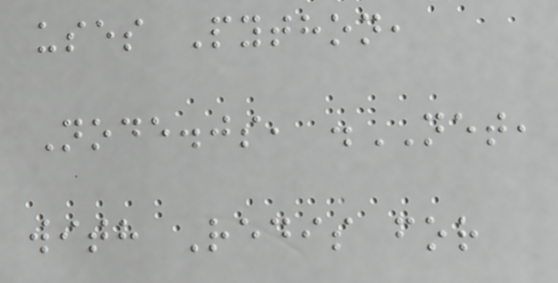uses Python,
Node.js, .NET,
with Redis for
